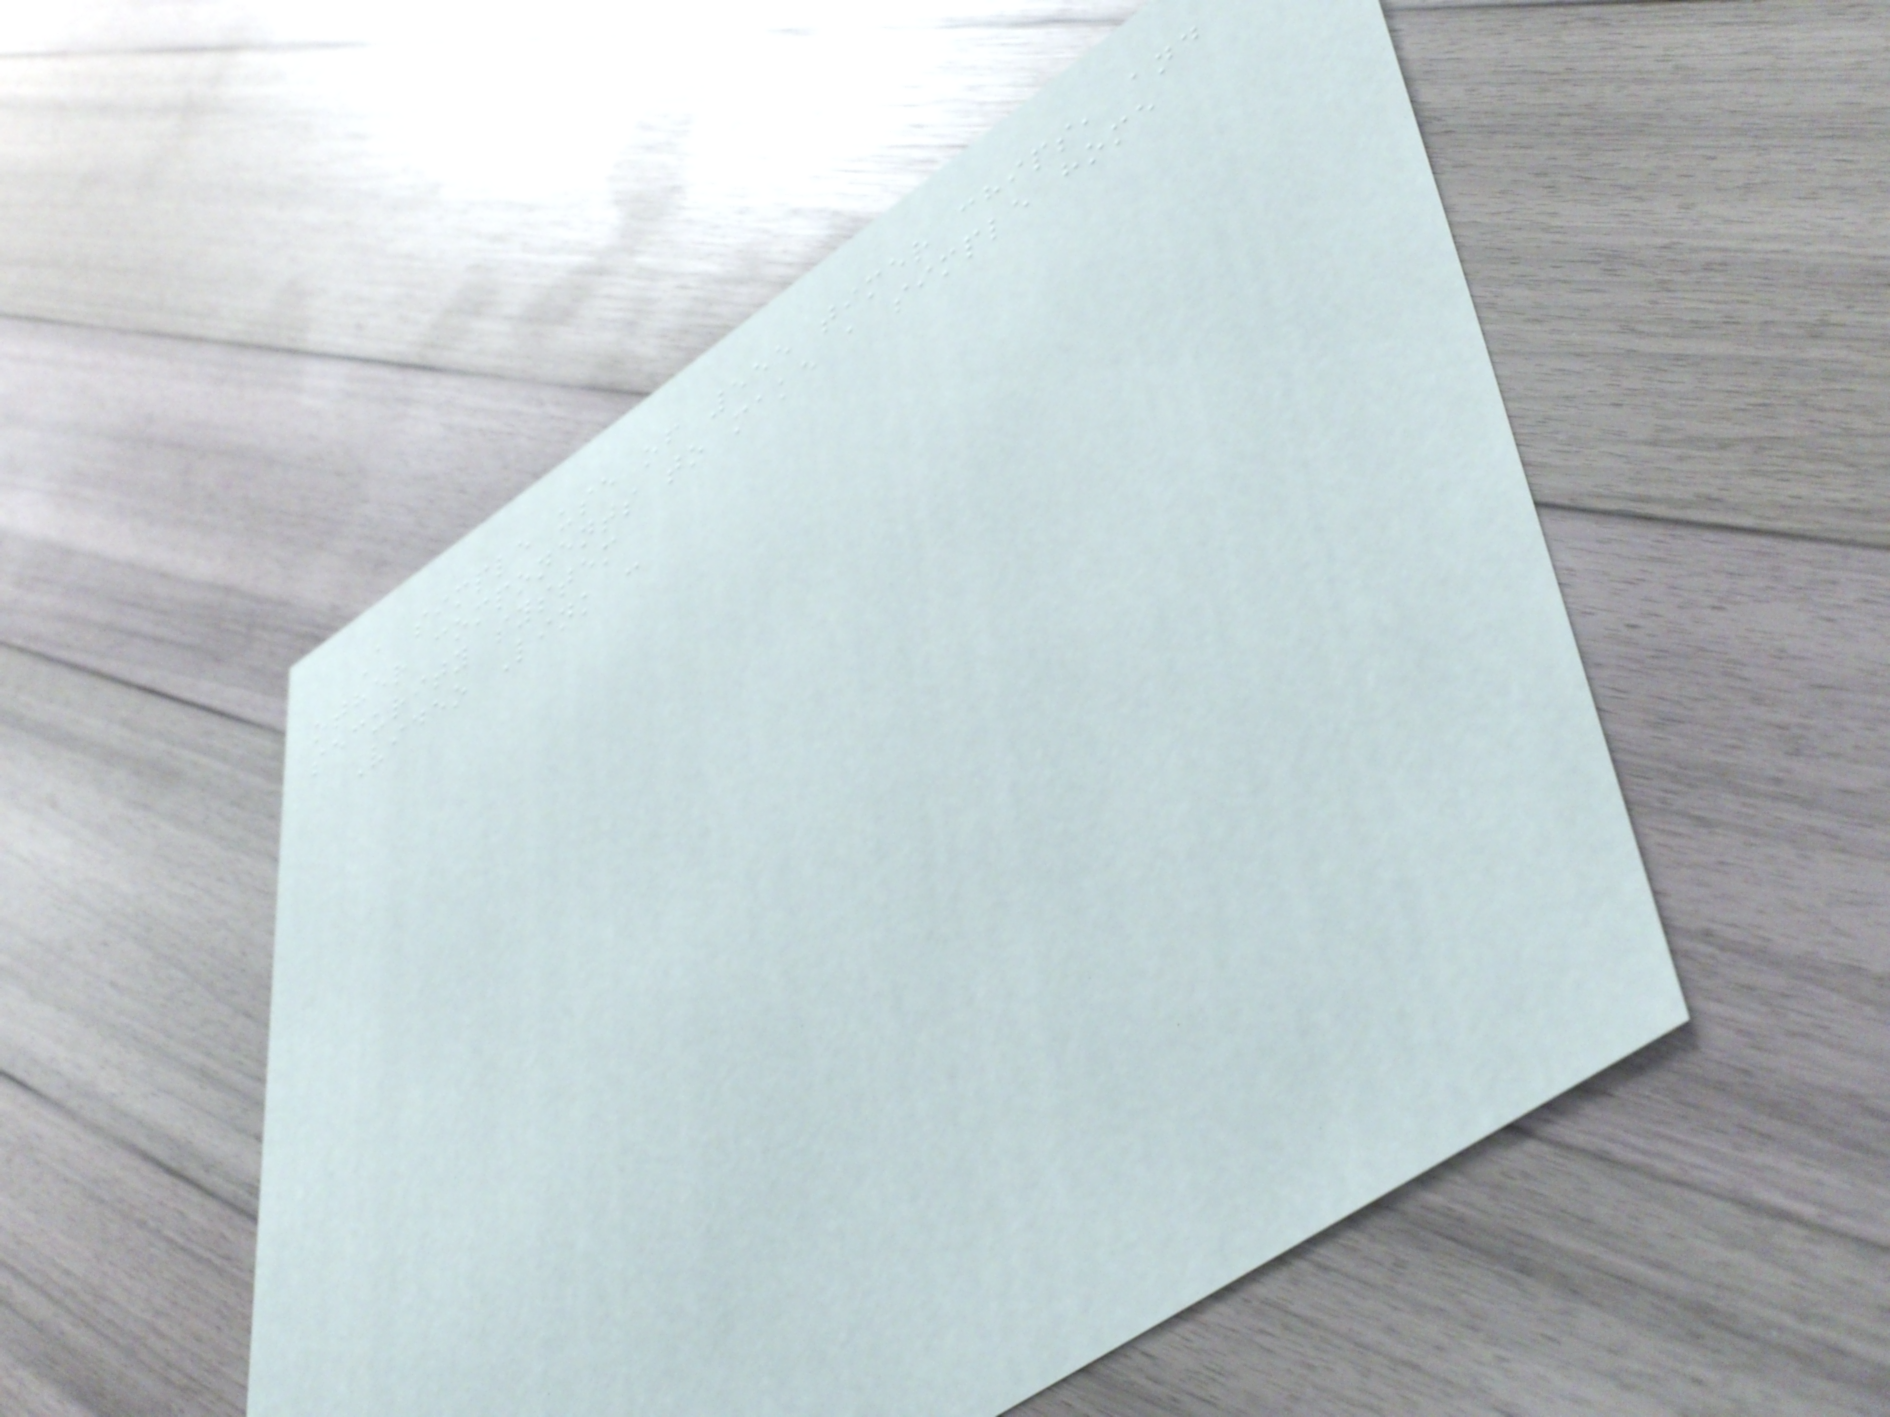A simple use of 555 timer chips, and
other components to make a simple home
security system
Video Link :
